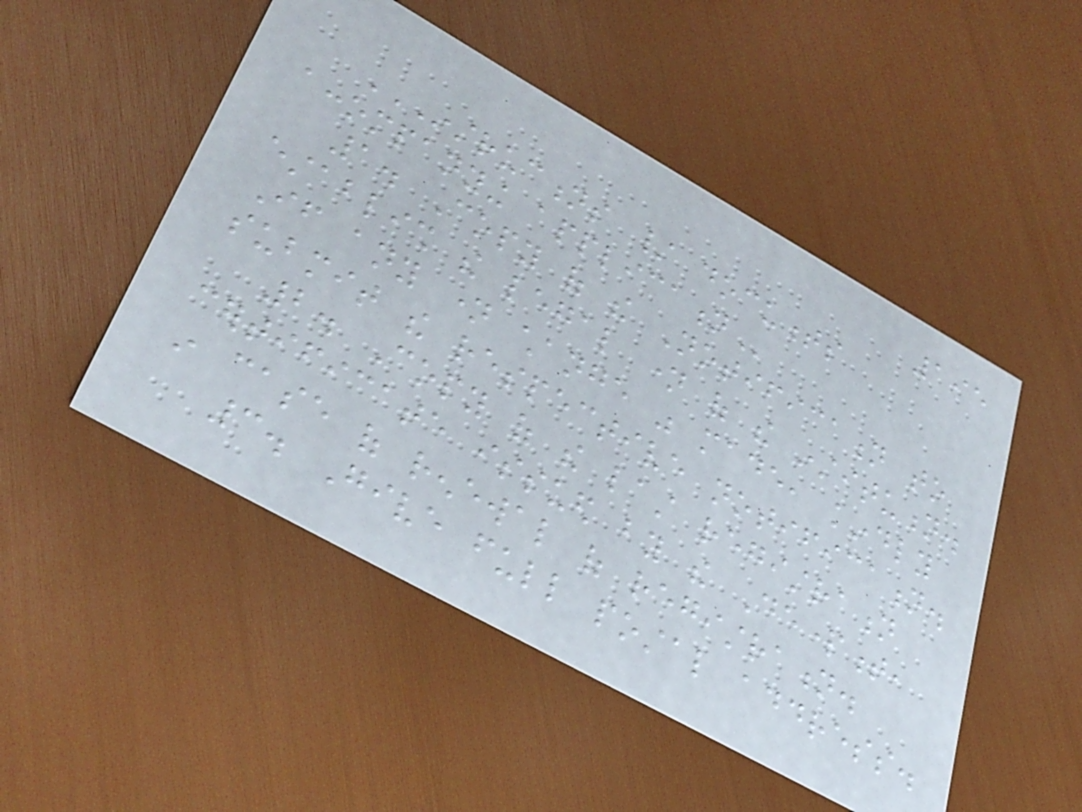195
INSTRUCTIONS / DOCUMENTS
ACCOMPANYING APPLICATION
1. Copy of the Notification to
establish the legal name of the institution.
If any name change was made, kindly
submit the respective notification.
2. Copy of the last registration
certificate issued by the Department,
in case of renewal of registration.
3. Give full postal address.
